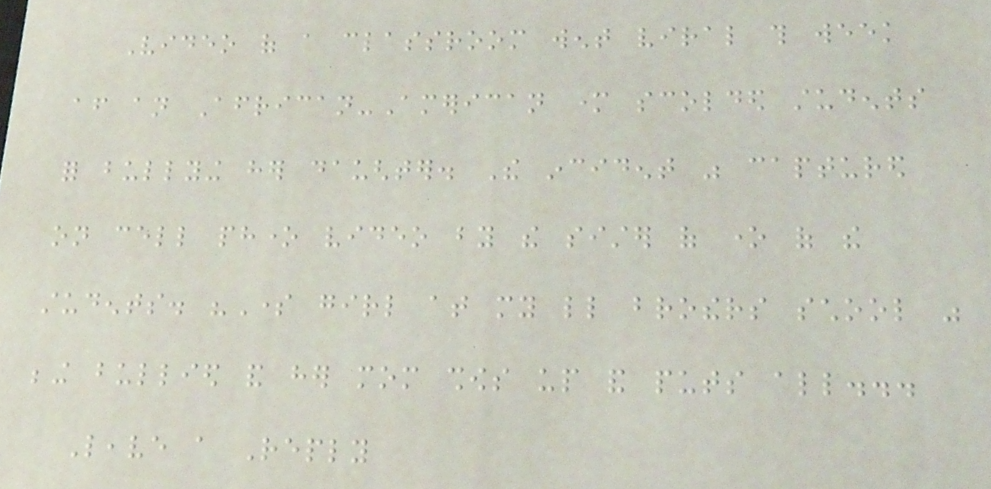Video of a classroom went viral this week
after an African-American mother scolded students
for bullying her daughter. The incident was captured
on cell phone video by the sister of one of the
students. "Some girl at my little brothers school was
being bullied and her mom shows up and puts all...
Leave a Reply
